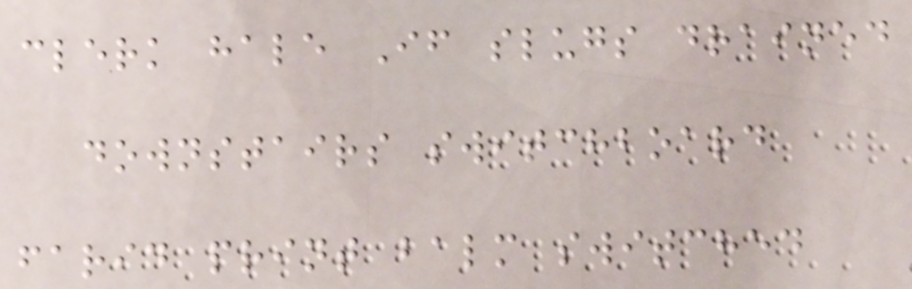clerk hale If slugs drained
downstairs switchboard
farid print balm switched
